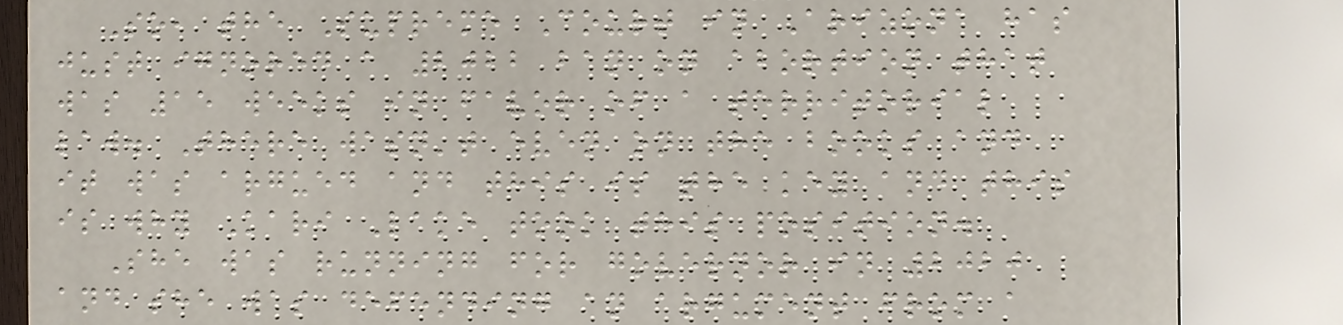So, the Supreme Court in Arizona has
just ignored a 2022 ban on abortion that
was 15 weeks in favor of a territorial
law. There wasn't even on the books and
it was argued and this is the key and this
is why Kari Lake took this position.
She was running for governor in 2020
and she was defending an argument from a
